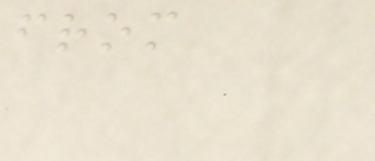from
